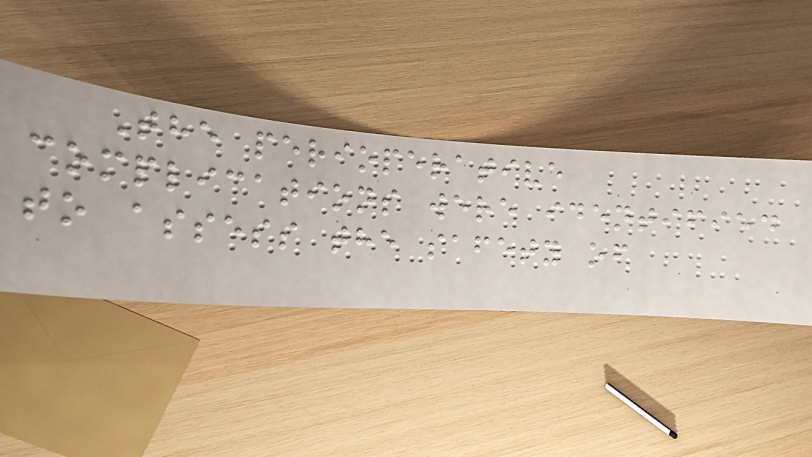The perioperative
complications were identified
to assess the safety of
